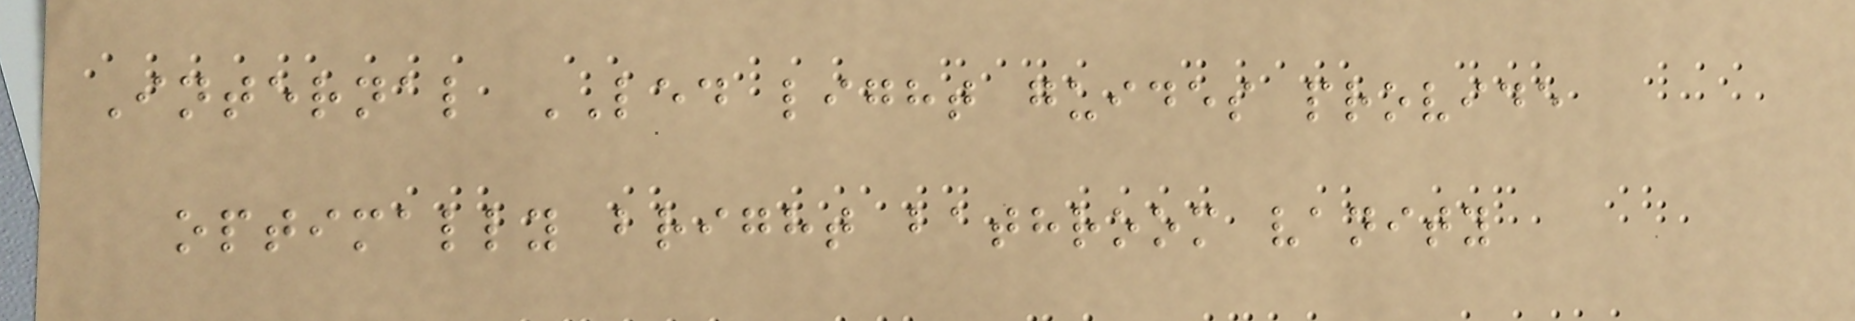Internal LED light guides provide
optimally bright bathroom vanity
